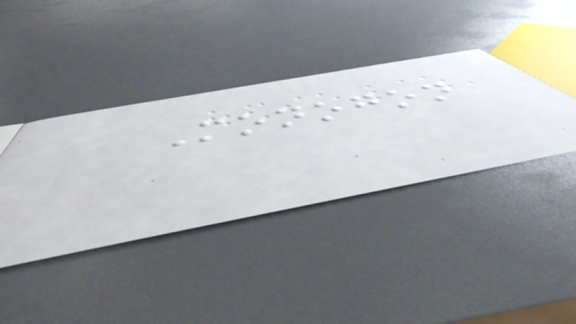Monogon
